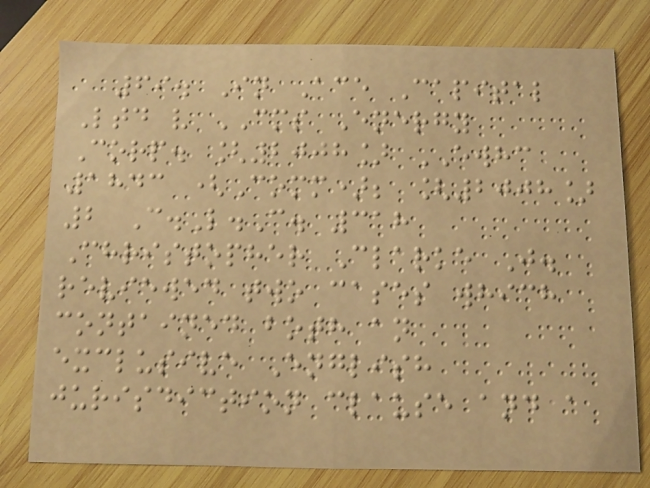69. In Ace Capital
Ltd v CMS Energy
Corp. [2008] EWHC
1843 (Comm); [2008]
2 C.L.C. 318
Christopher Clarke J.
reviewed two cases which
contained both an
exclusive English
jurisdiction clause and a
